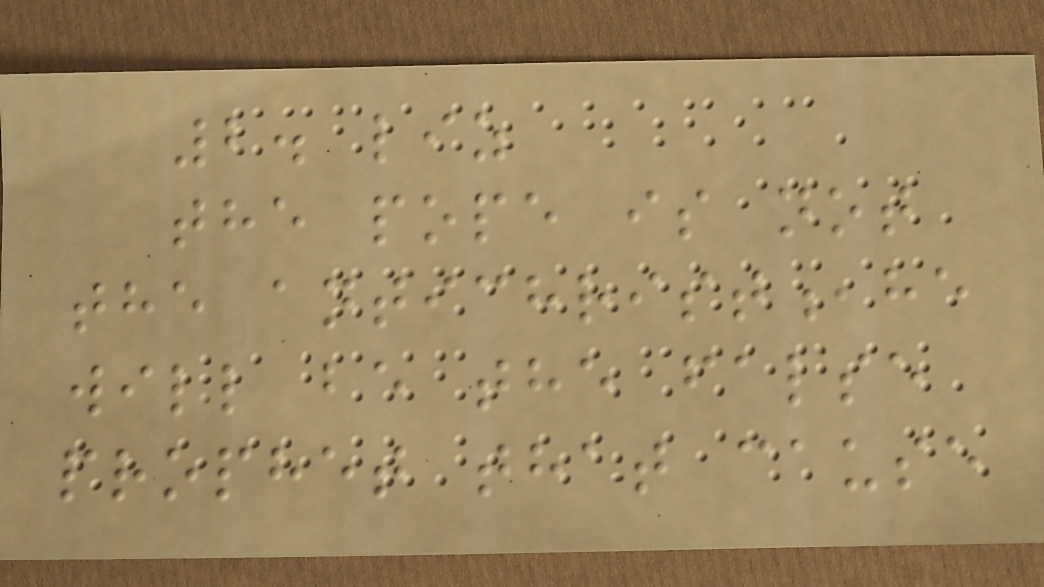2. liz
the pope is not
the antichrist,he
will be the false
prophet that cause
